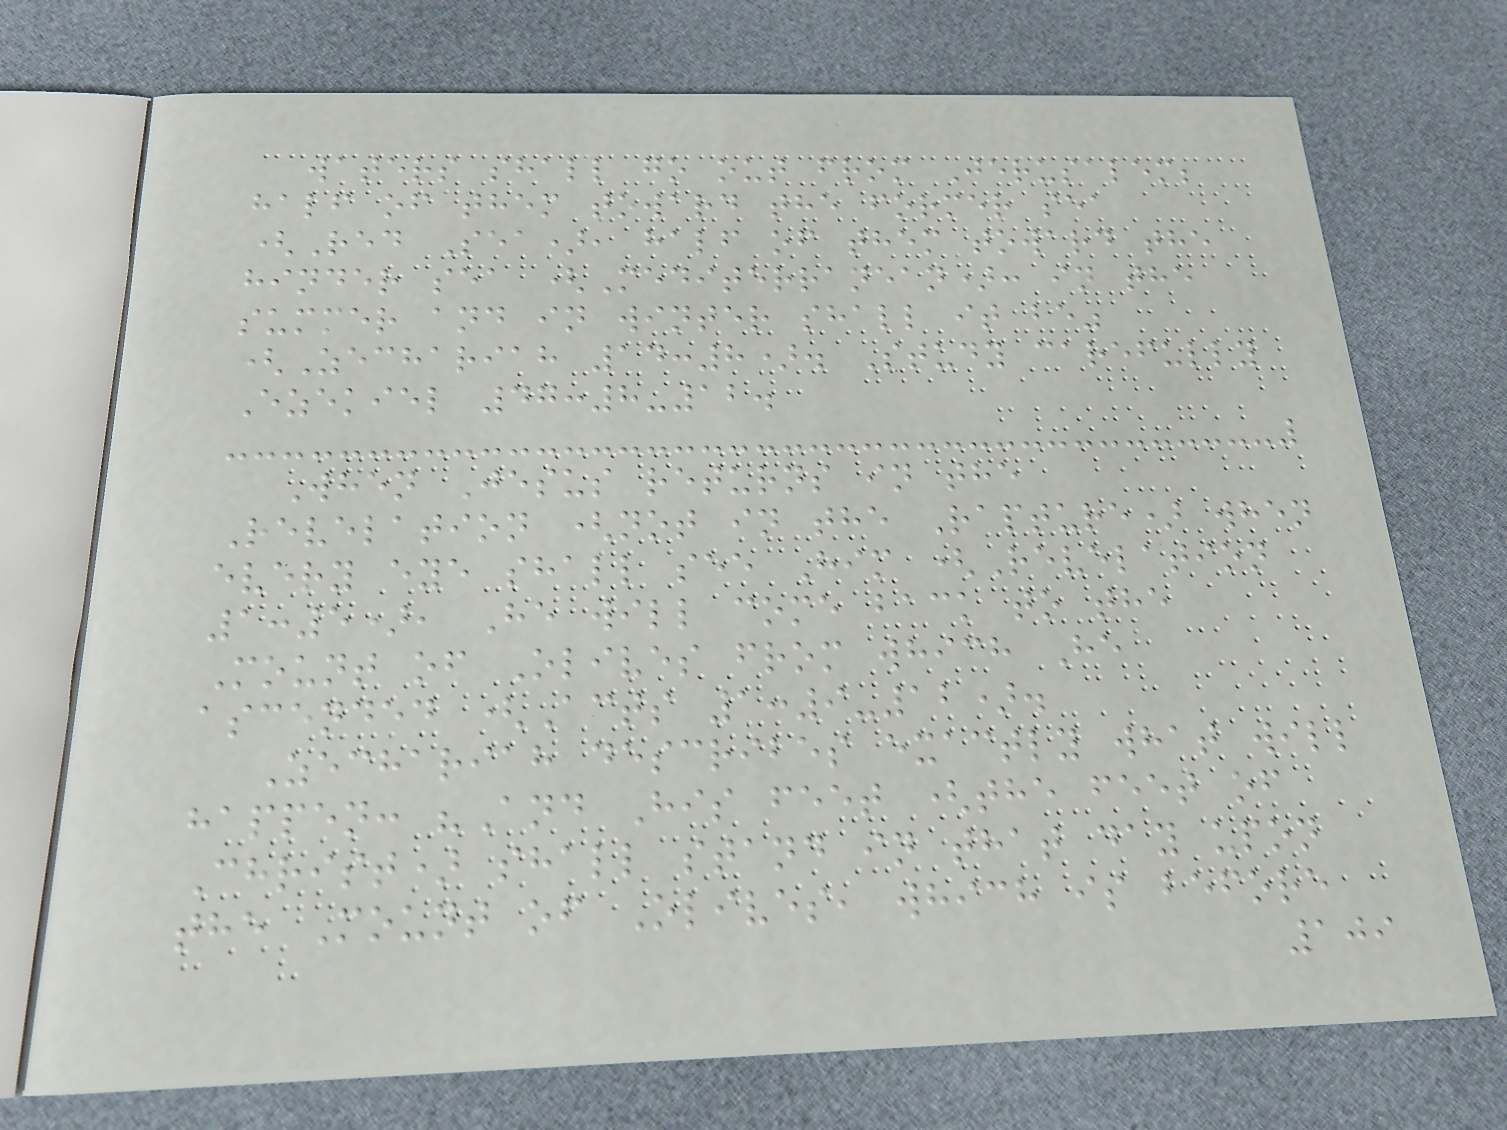waters shall go out from Jerusalem;
half of them toward the former sea
(Red Sea), half of them toward the
hinder sea (Mediterranean): in the
summer and in winter shall it be"
(Zechariah 14:8). Study carefully
Ezekiel 47:8-12.
When Jesus returns in the
Revelation (not in the Rapture) when
every eye shall see Him (Revelation
1:5), He will come back to the
Mount of Olives from which He
ascended (Acts 1:9-12).
Zechariah describes exactly what will
happen: "And His feet (the feet of
Christ) shall stand in that day upon
the Mount of Olives, which is before
109
